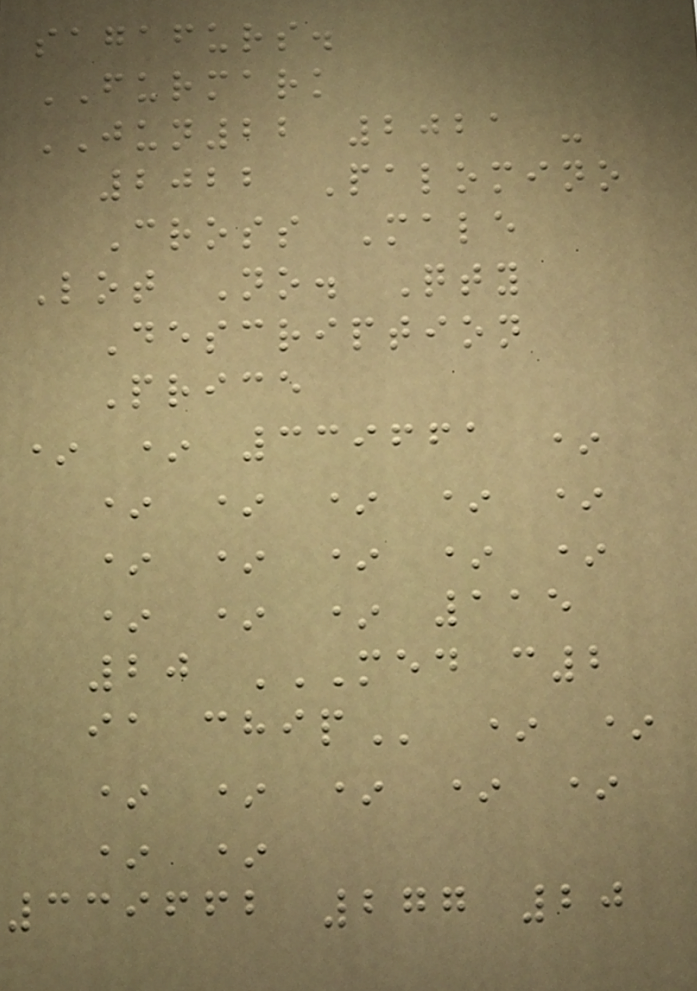sagafurs.
FURMARK
JUN22 2021 -
2022 Palomino
Cross Male
Lot No. Qty
Description
Price
* * 339661 *
* * * * *
* * * * *
* * * 115
20 MED C2
IA CHIP * *
* * * * *
* *
339662 277 20
